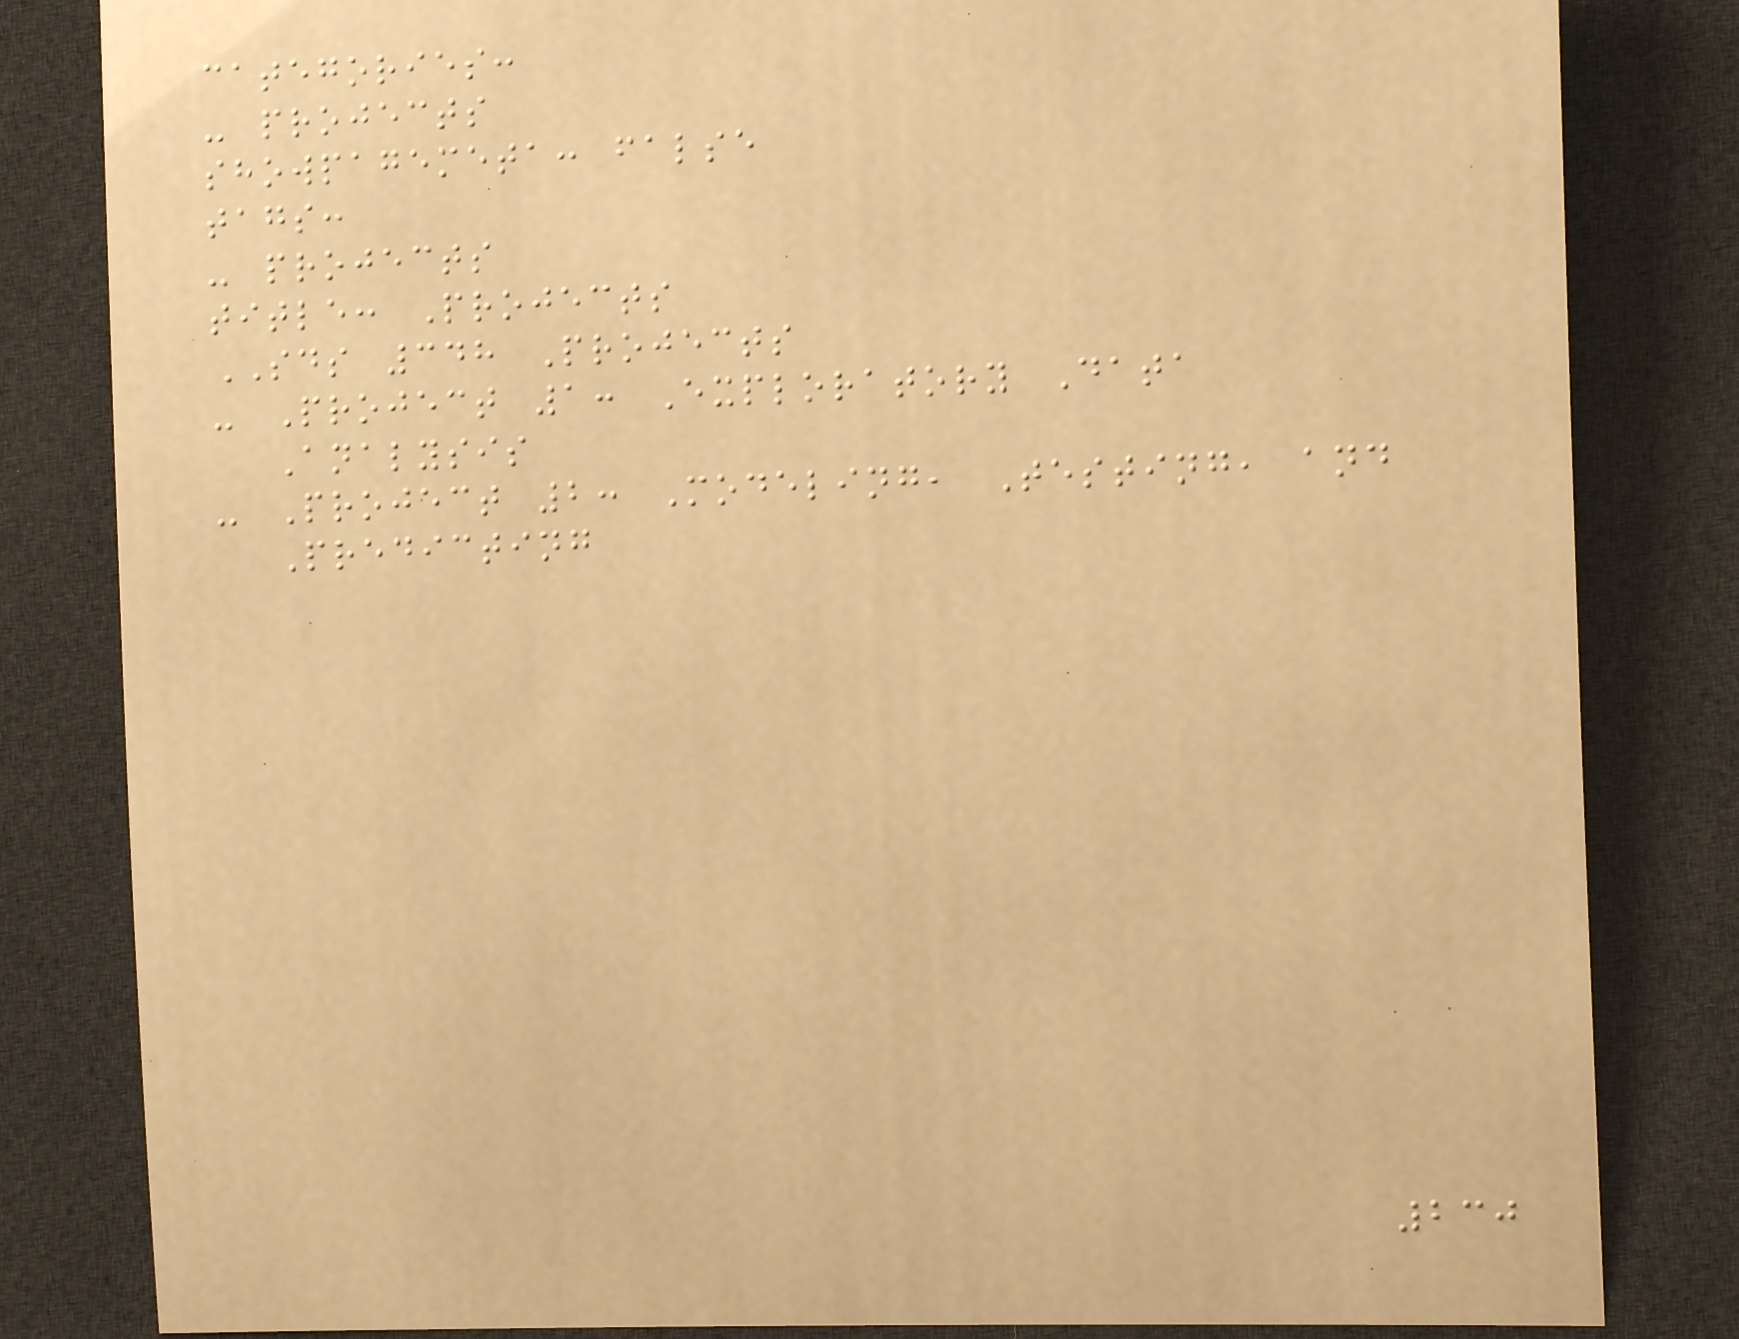categories:
- projects
showpagemeta: false
tags:
- projects
title: Projects
SDS 348 Projects
- Project 1: Exploratory Data
Analysis
- Project 2: Modeling, Testing, and
Predicting
230
